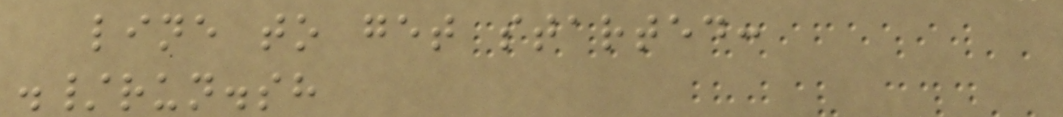line to get started:
./run.sh
